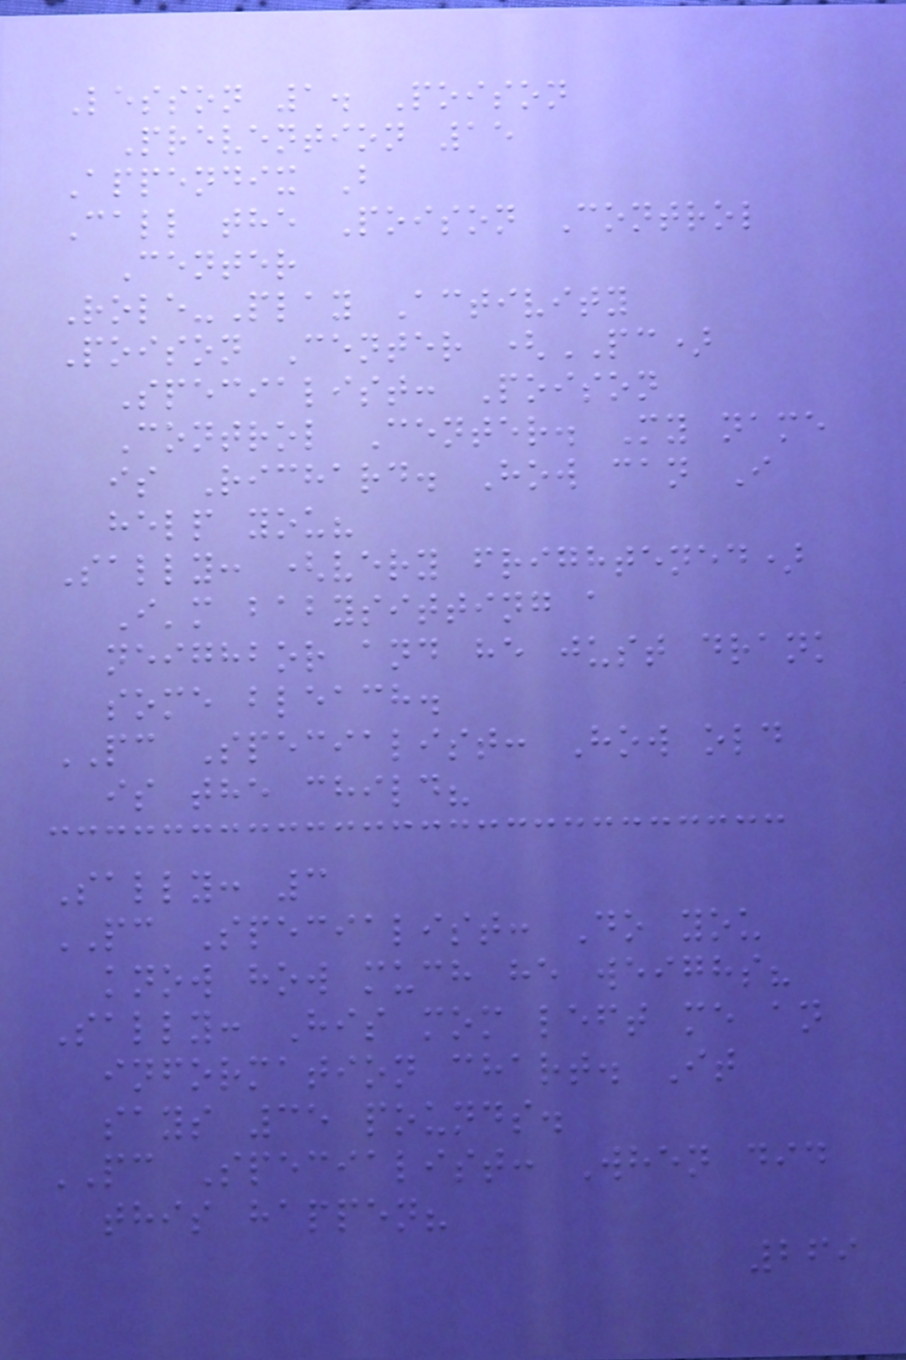Lesson 1. Poison
Prevention 15
Appendix B
Call the Poison Control
Center
Role-Play Activity
Poison Center (PC)
Specialist: Poison
Control Center. My name
is Richard. How can I
help you?
Sally: (very frightened)
I'm babysitting a
neighbor and he just drank
some bleach.
PC Specialist: How old
is the child?
Sally: 3
PC Specialist: Do you
know how much he weighs?
Sally: His mom left me an
information chart. It
says 35 pounds.
PC Specialist: When did
this happen?
269
